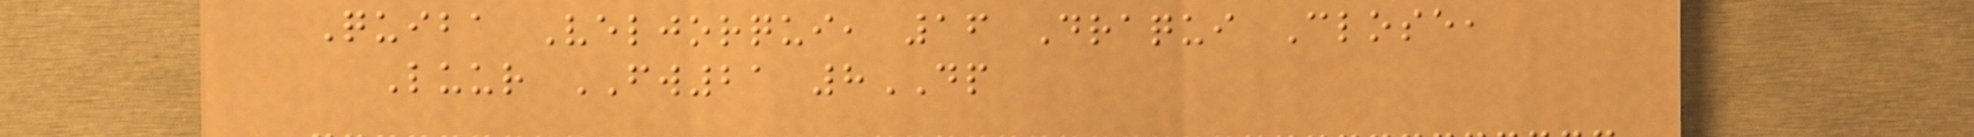Quiba Veljorqui, 16 Draqui Close,
Luur FW21 8DP
